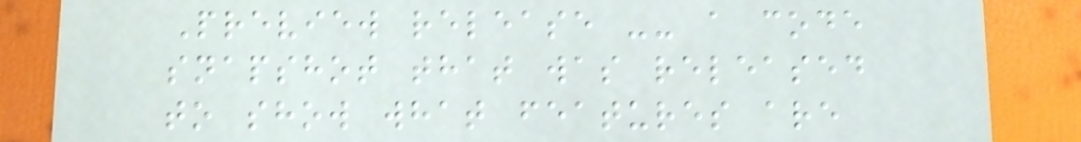Preview release -- a code
snapshot that was released
to show what features are
